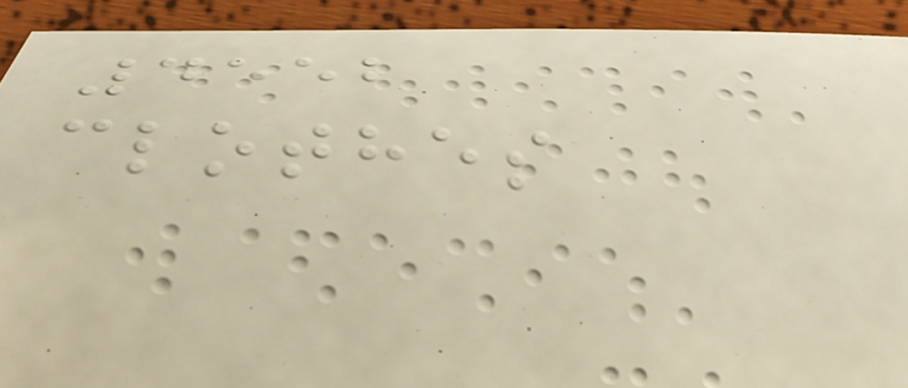4552
clothes
